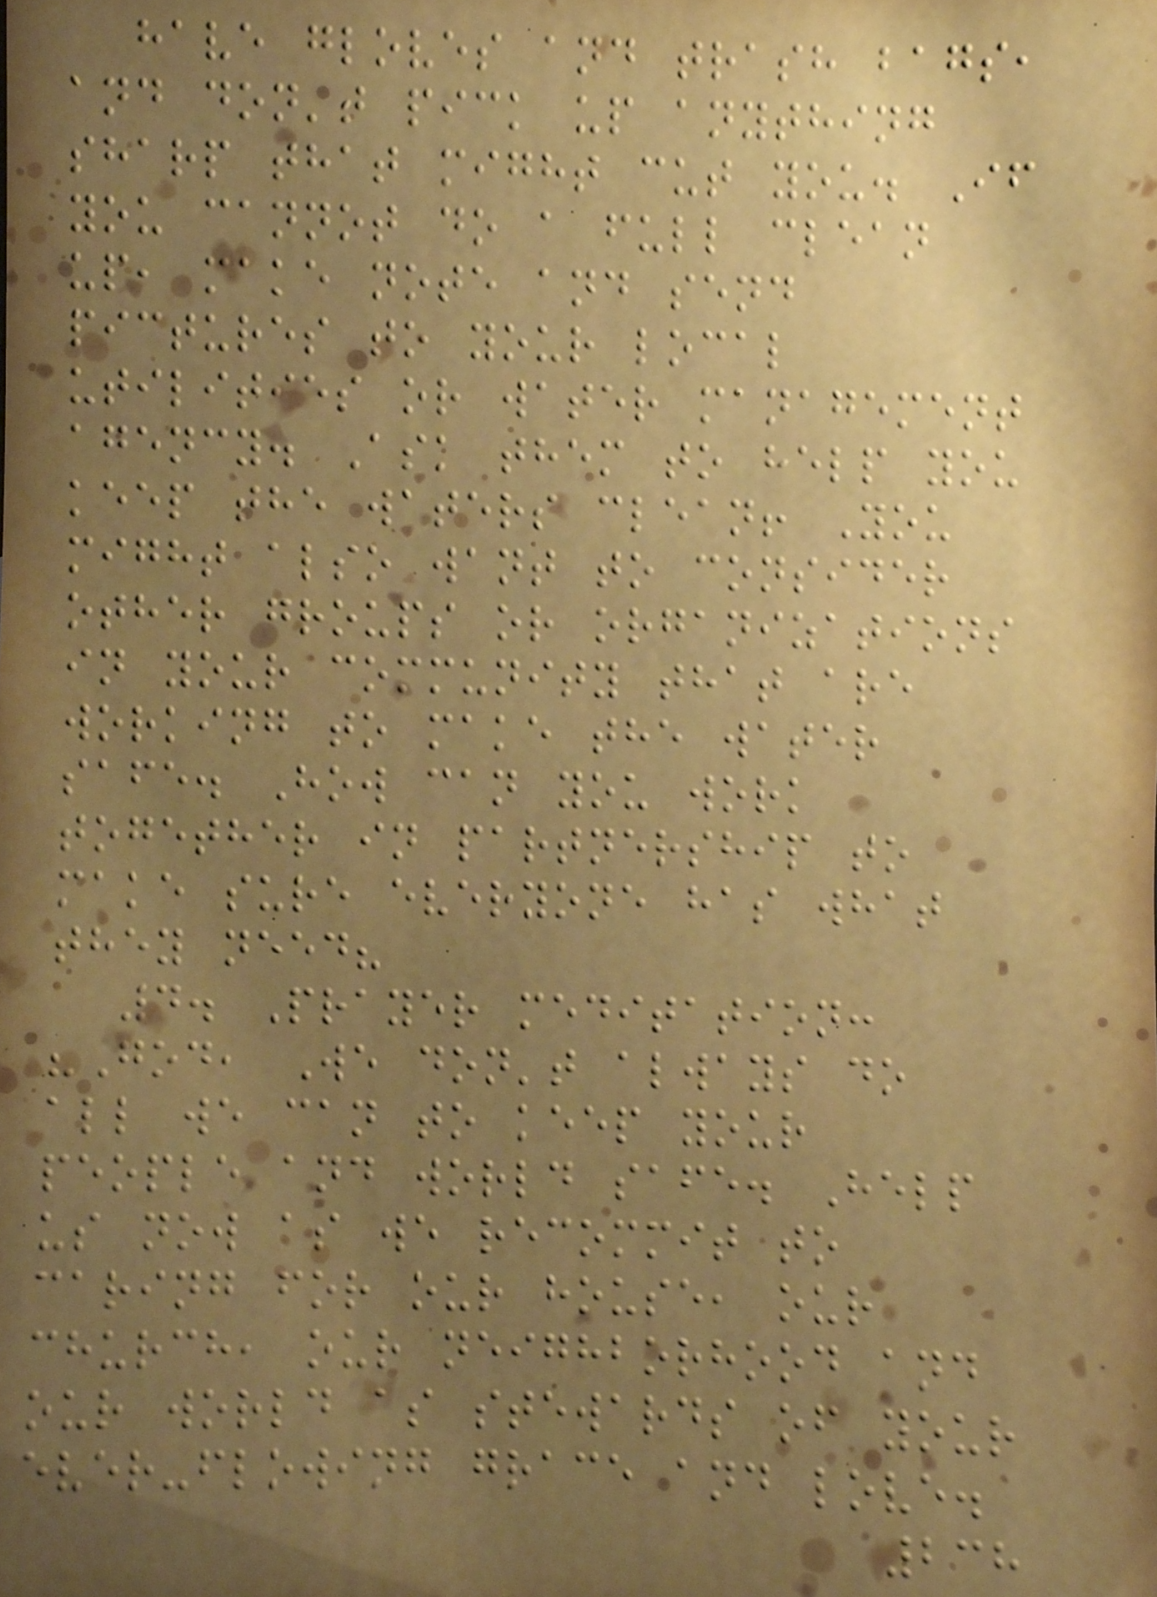have gloves and trash bags,
and don't pick up anything
sharp that might cut you. If
you cannot do a full clean
up, make note and send
pictures to your local
utilities or water management
agency. Ask them to help you
keep the waters clean! You
might also want to consider
other groups or organizations
in your community that are
working to make the water
safe. How can you work
together in partnership to
make sure everyone has what
they need?
4. Prayer meditation:
"God, We don't always do
all we can to keep your
people and world safe. Help
us now as we recommit to
caring for our house, our
church, our neighborhood and
our world as stewards of your
ever-flowing grace and love.
238
